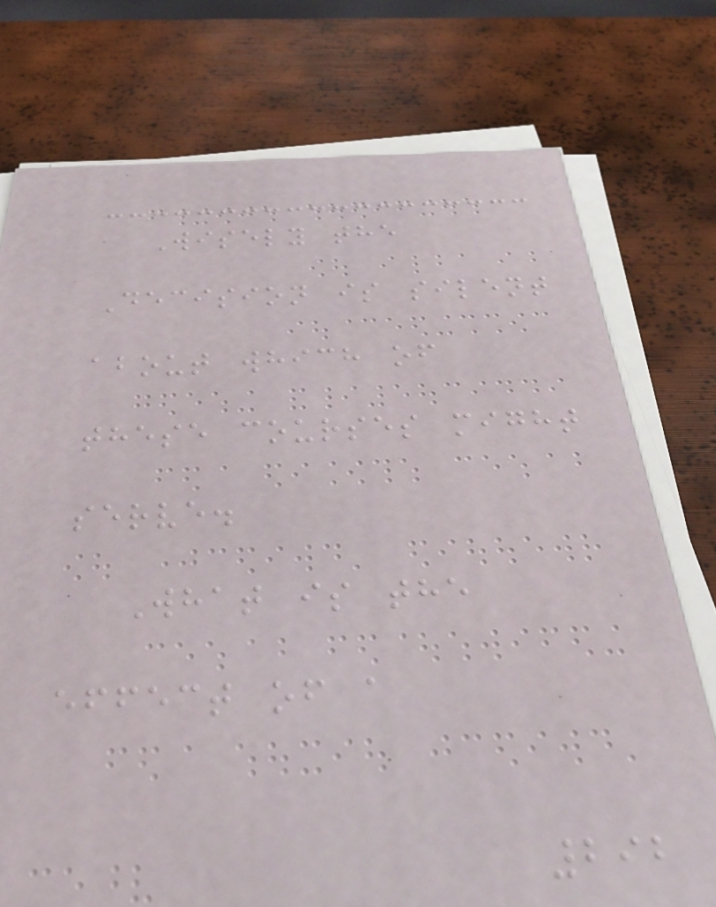Wisely the
Decision is silent
about which of
these courses might
serve.
What is the
effect of a
292
